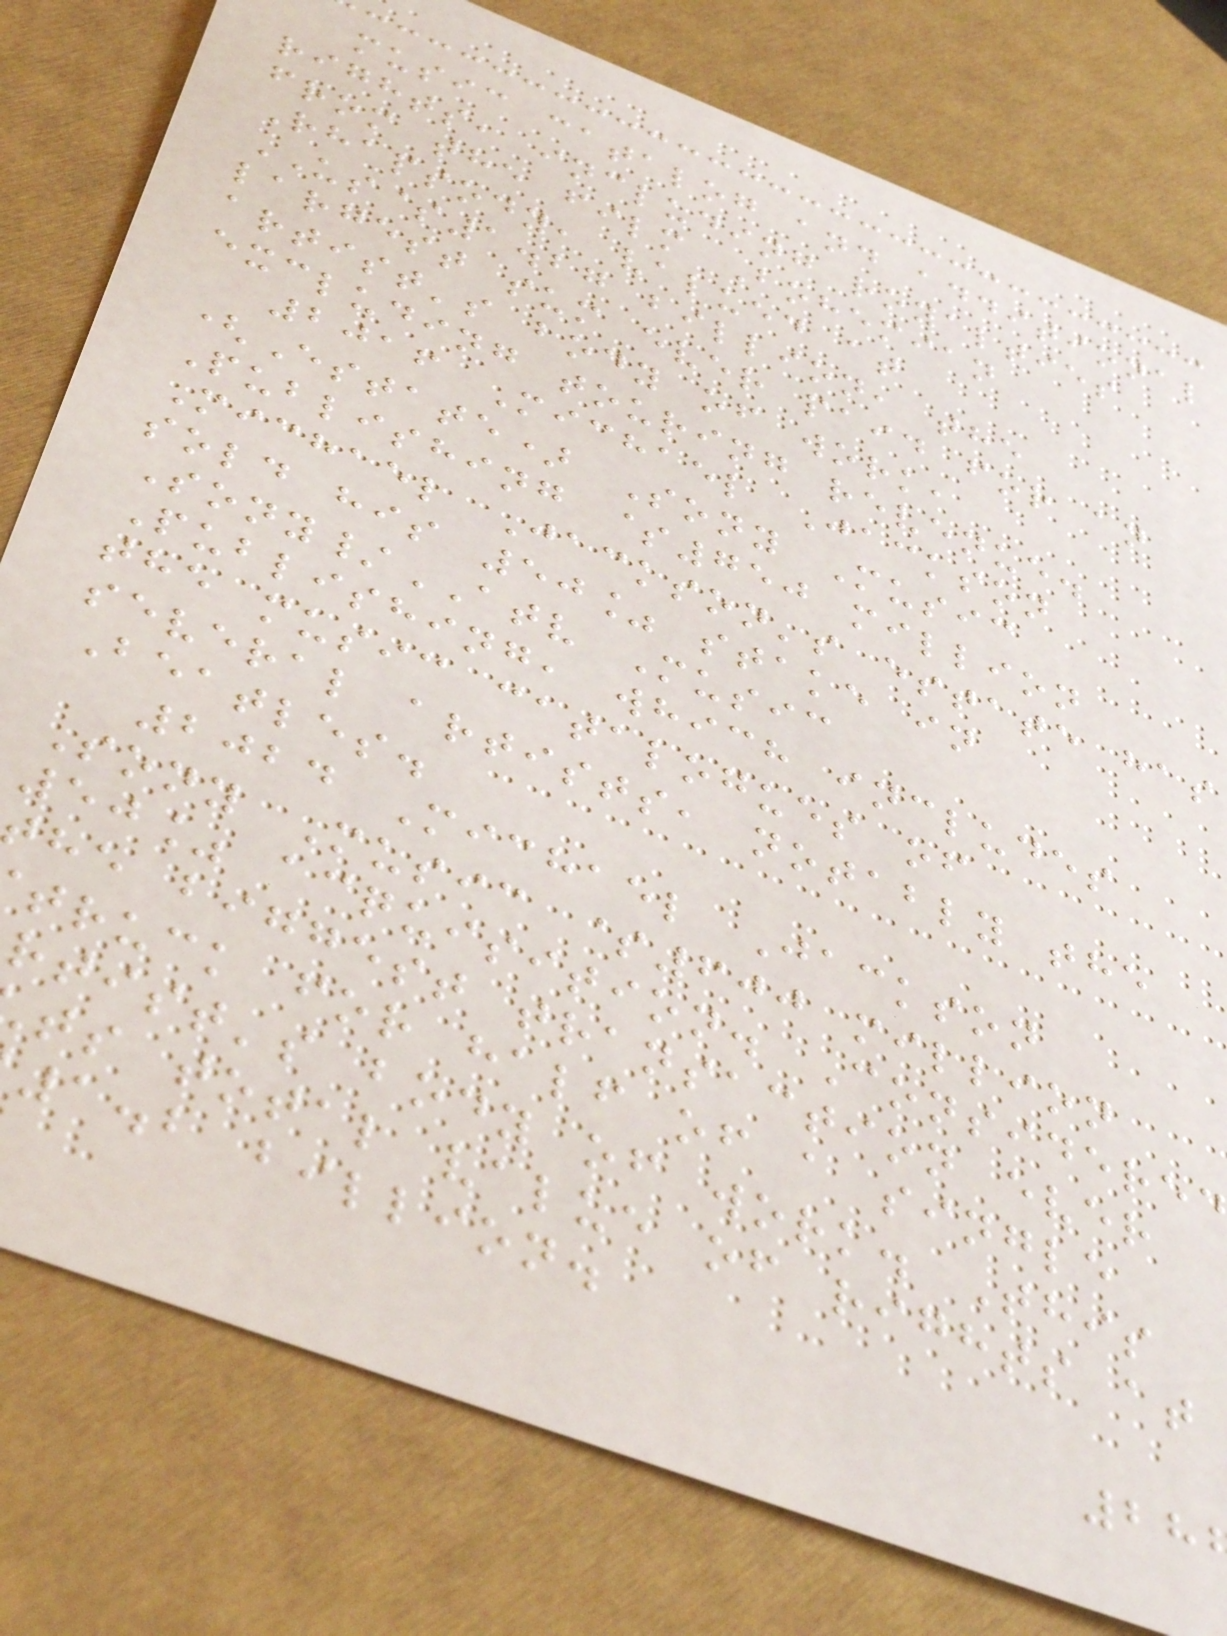music catalog and additional
rights, including royalties
from the film Bohemian
Rhapsody, valued at
US$1.27 billion, the
largest sum ever paid for an
artist's body of work,
excluding touring revenue.
2016 Michael Jackson
(Estate) Sony Music
Publishing $750 million
Michael Jackson's estate has
sold his 50% stake in
Sony/ATV Music
Publishing, which includes
the music catalogues of
several artists, notably the
Beatles.
2024 Michael Jackson
Sony Music $600 million
50% acquisition. Considered
he biggest transaction ever
truck for half of a single
rtist's body of work. This
ts total value of rights at
1.2 billion.
